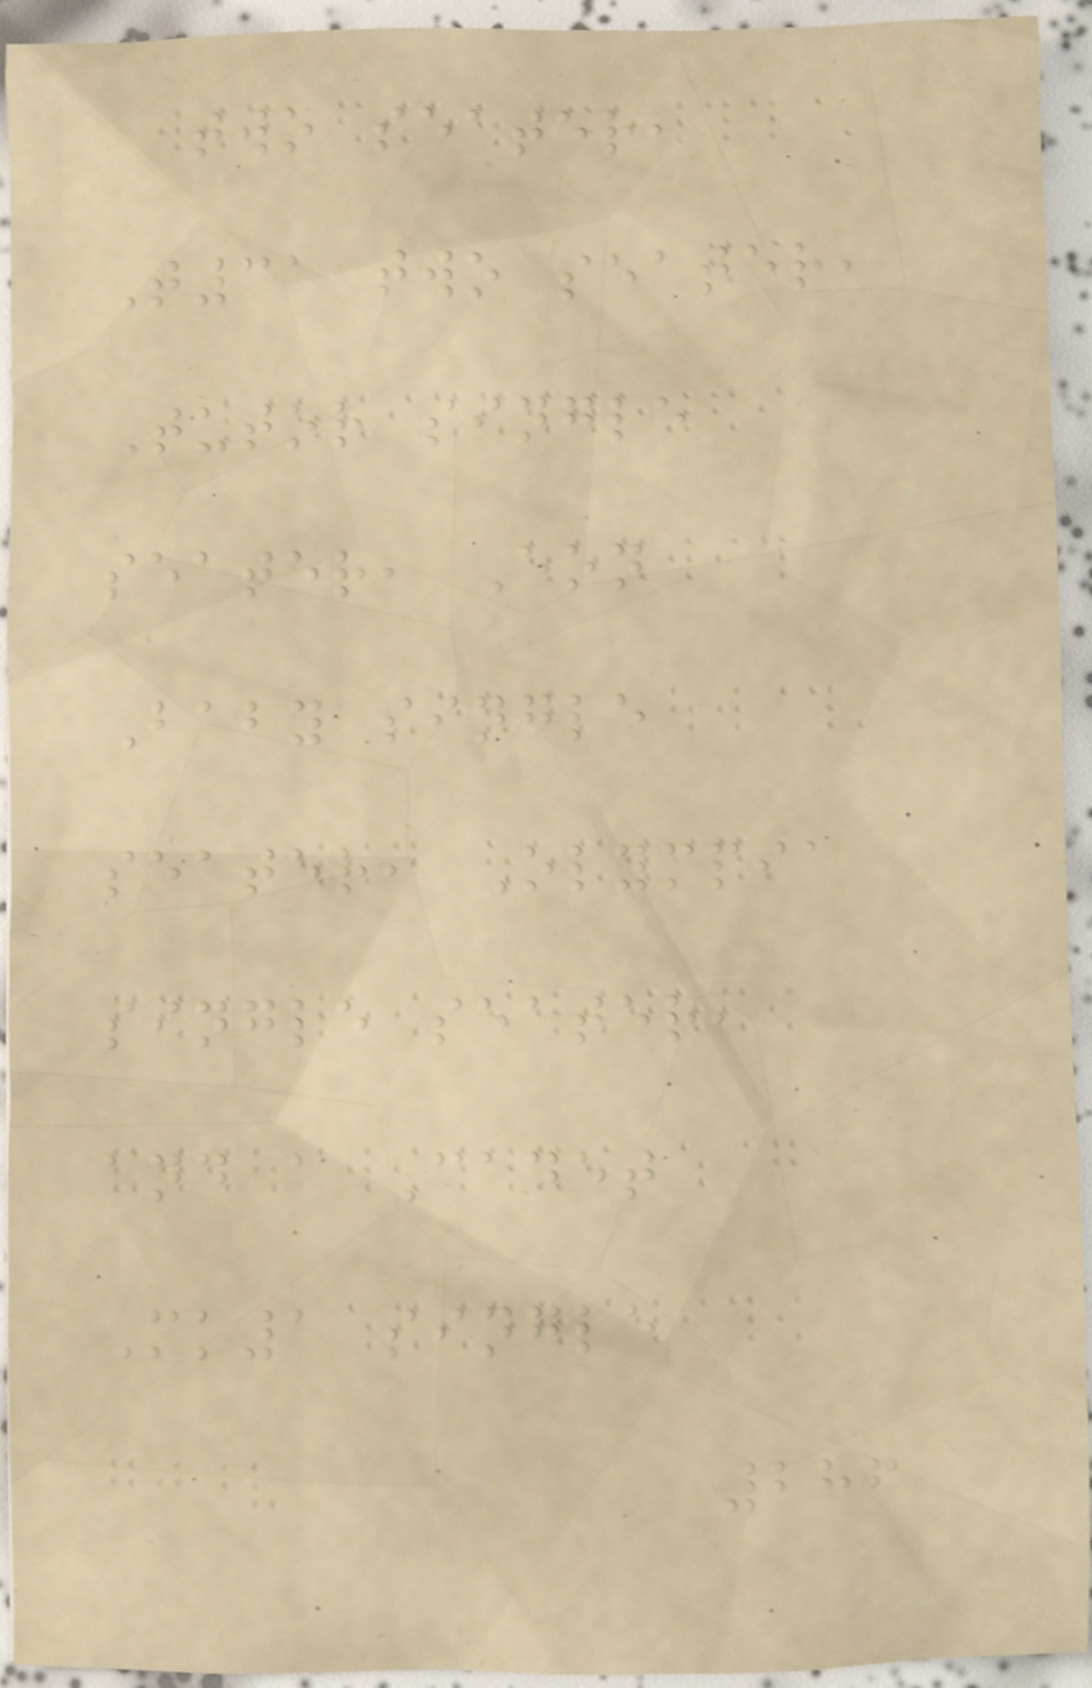two seater,
T31 two seater,
Tutor single
seater, Eon
Baby single
seater, Olympia
single seater,
and a Cadet
Mk1 single
286
